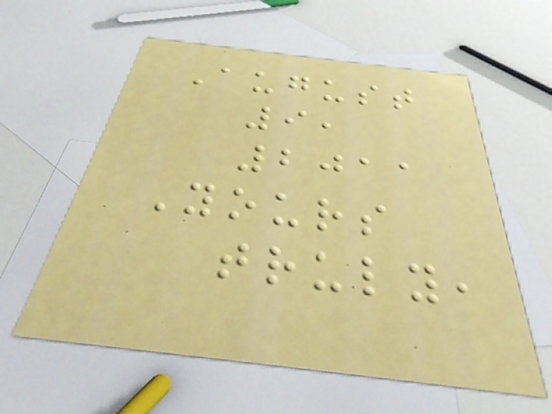August
9,
2011
Yours
truly,
